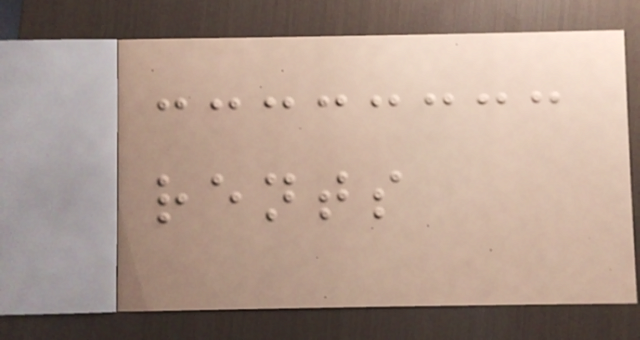rents
